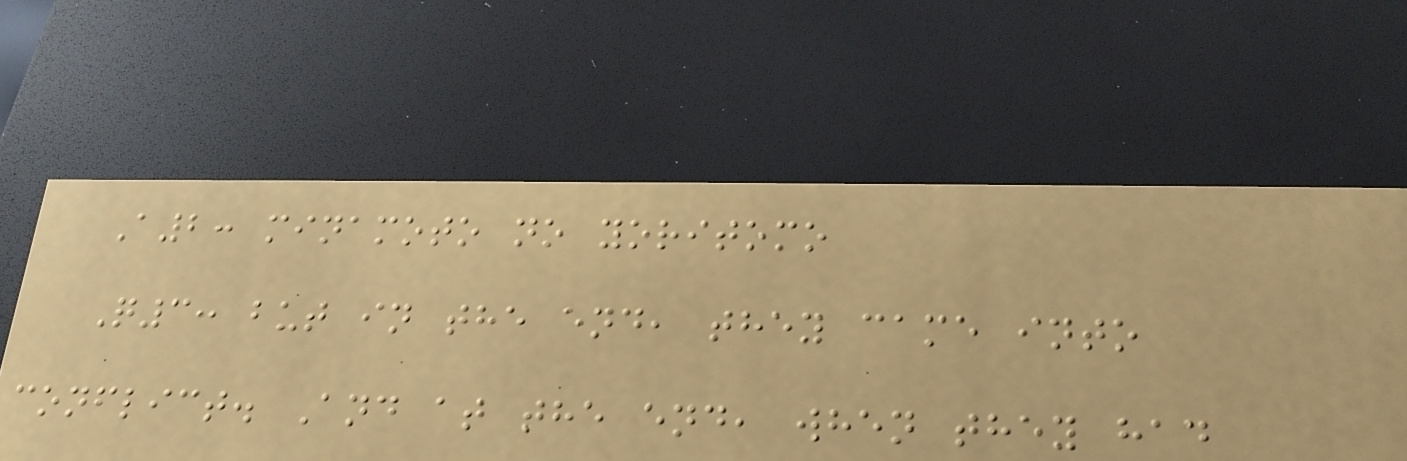A2: minamoto no yoritomo
Q3: but in the end, they came into
conflict. And at the end, when they had
